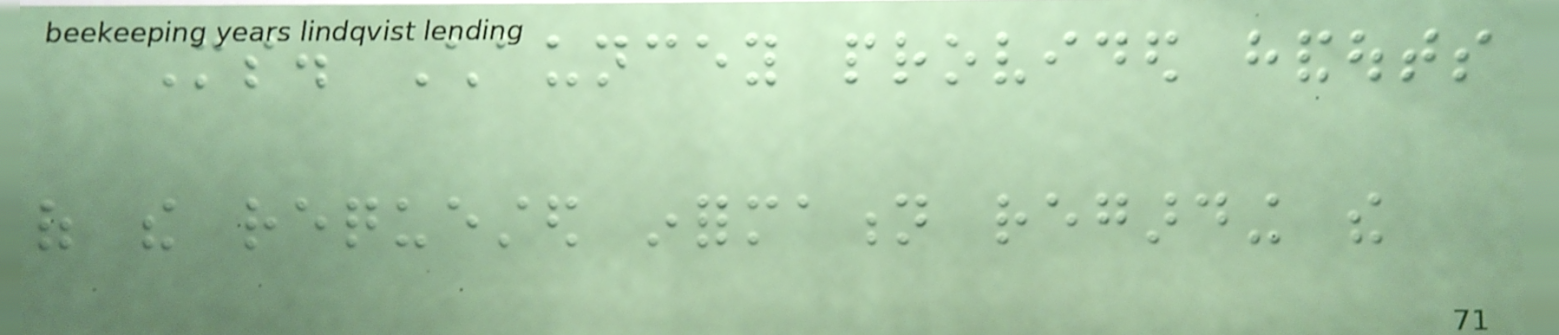Ms. Chauncey provided handouts
of the requested information regarding the
